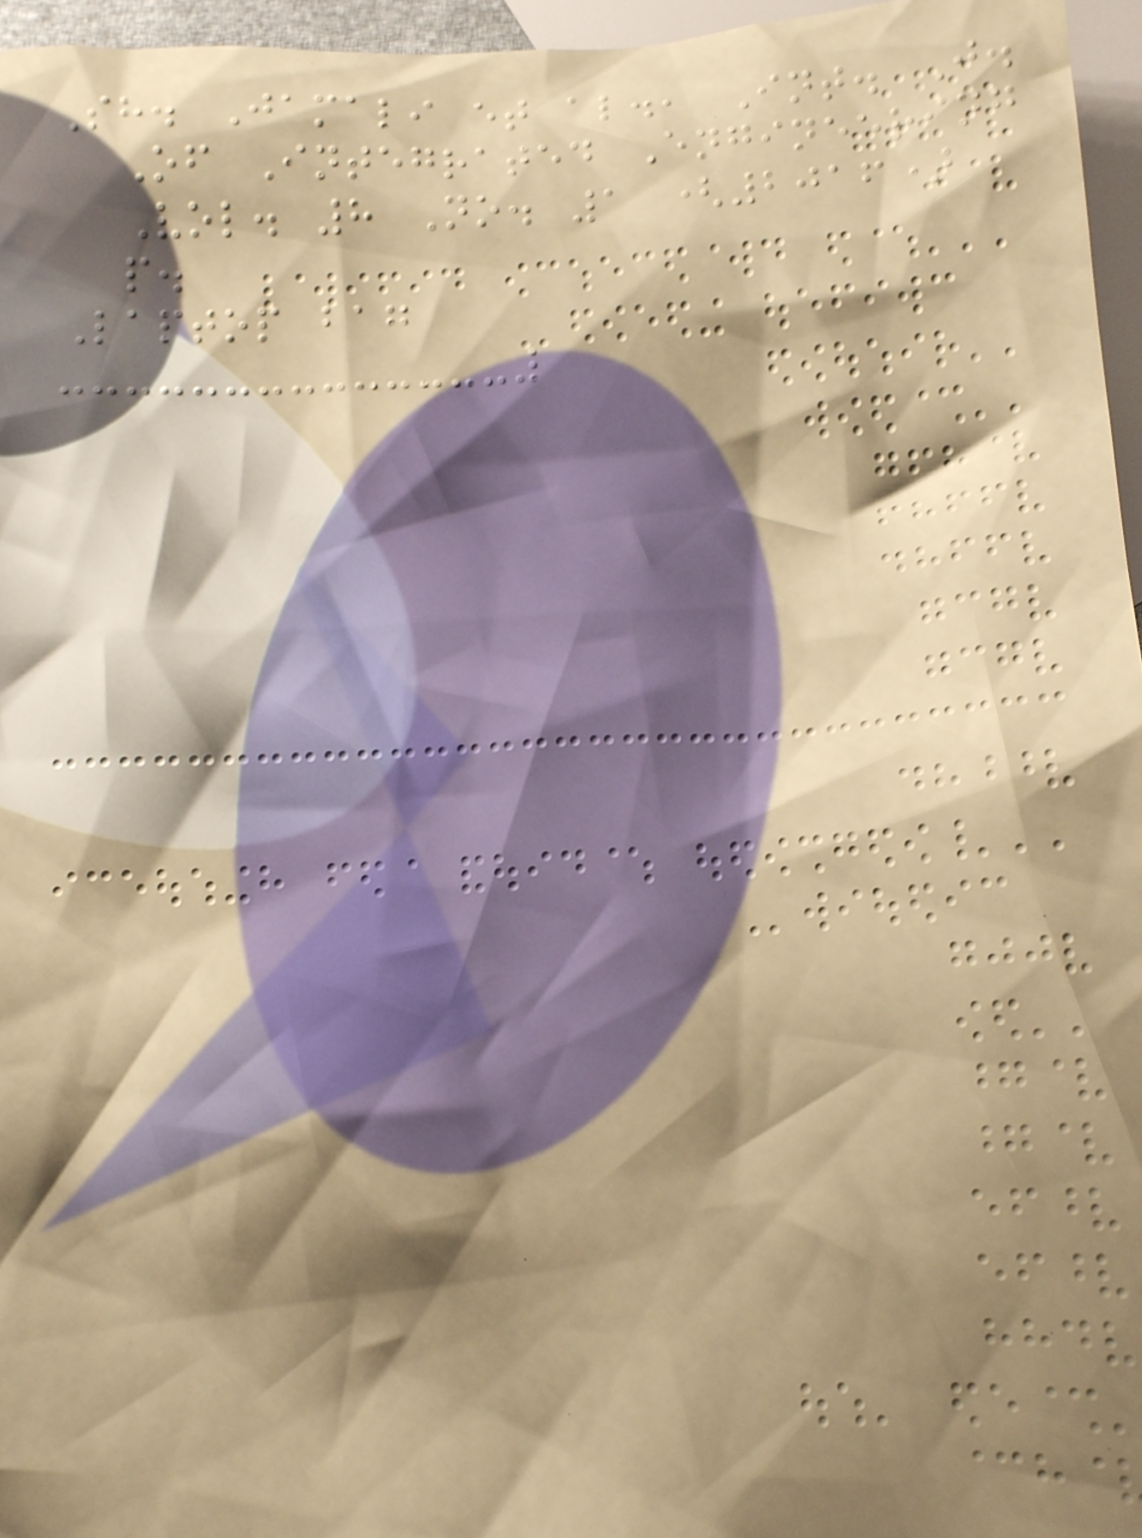Sh. Jamali et al., Int. J.
Of Integrated Engineering
Vol. 8 No. 1 (2016)
p.
Laptop bag
